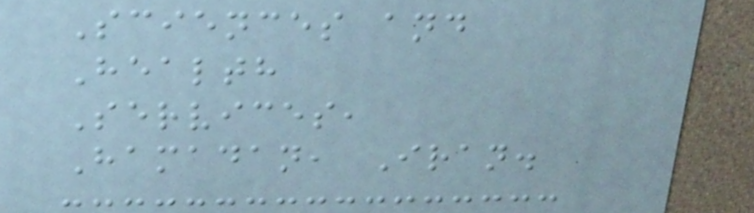Sciences and
Health
Services,
Hamadan, Iran.
